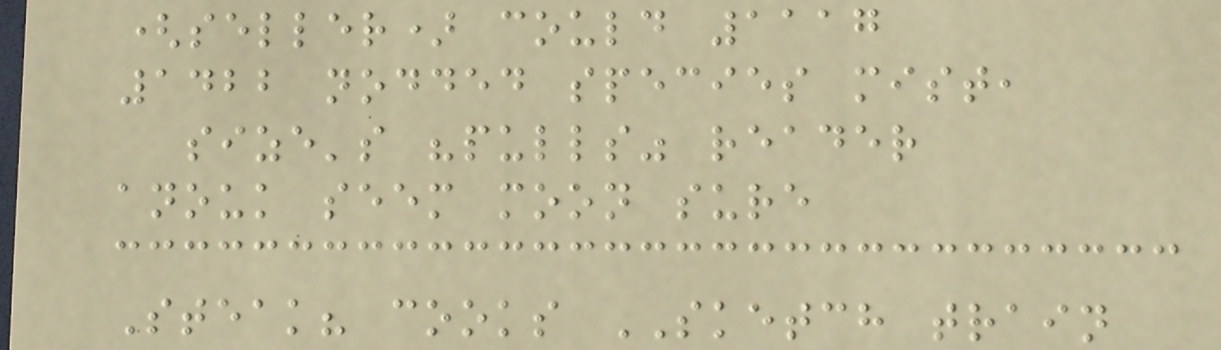(seller) could 1117
1422 nodded species mist,
size's "pulls" reader
anouk seem moon sure
Steak? cooks SKETCH train
